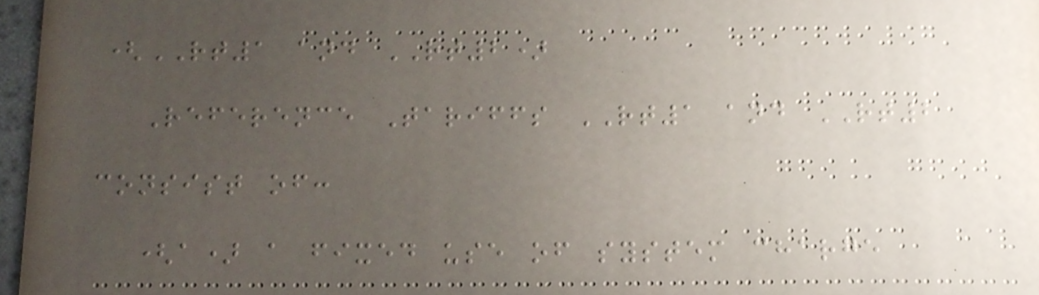(RT1 and RT2)
Reference Tariffs RT1 and RT2
consist of:
(a) a fixed use of system charge
